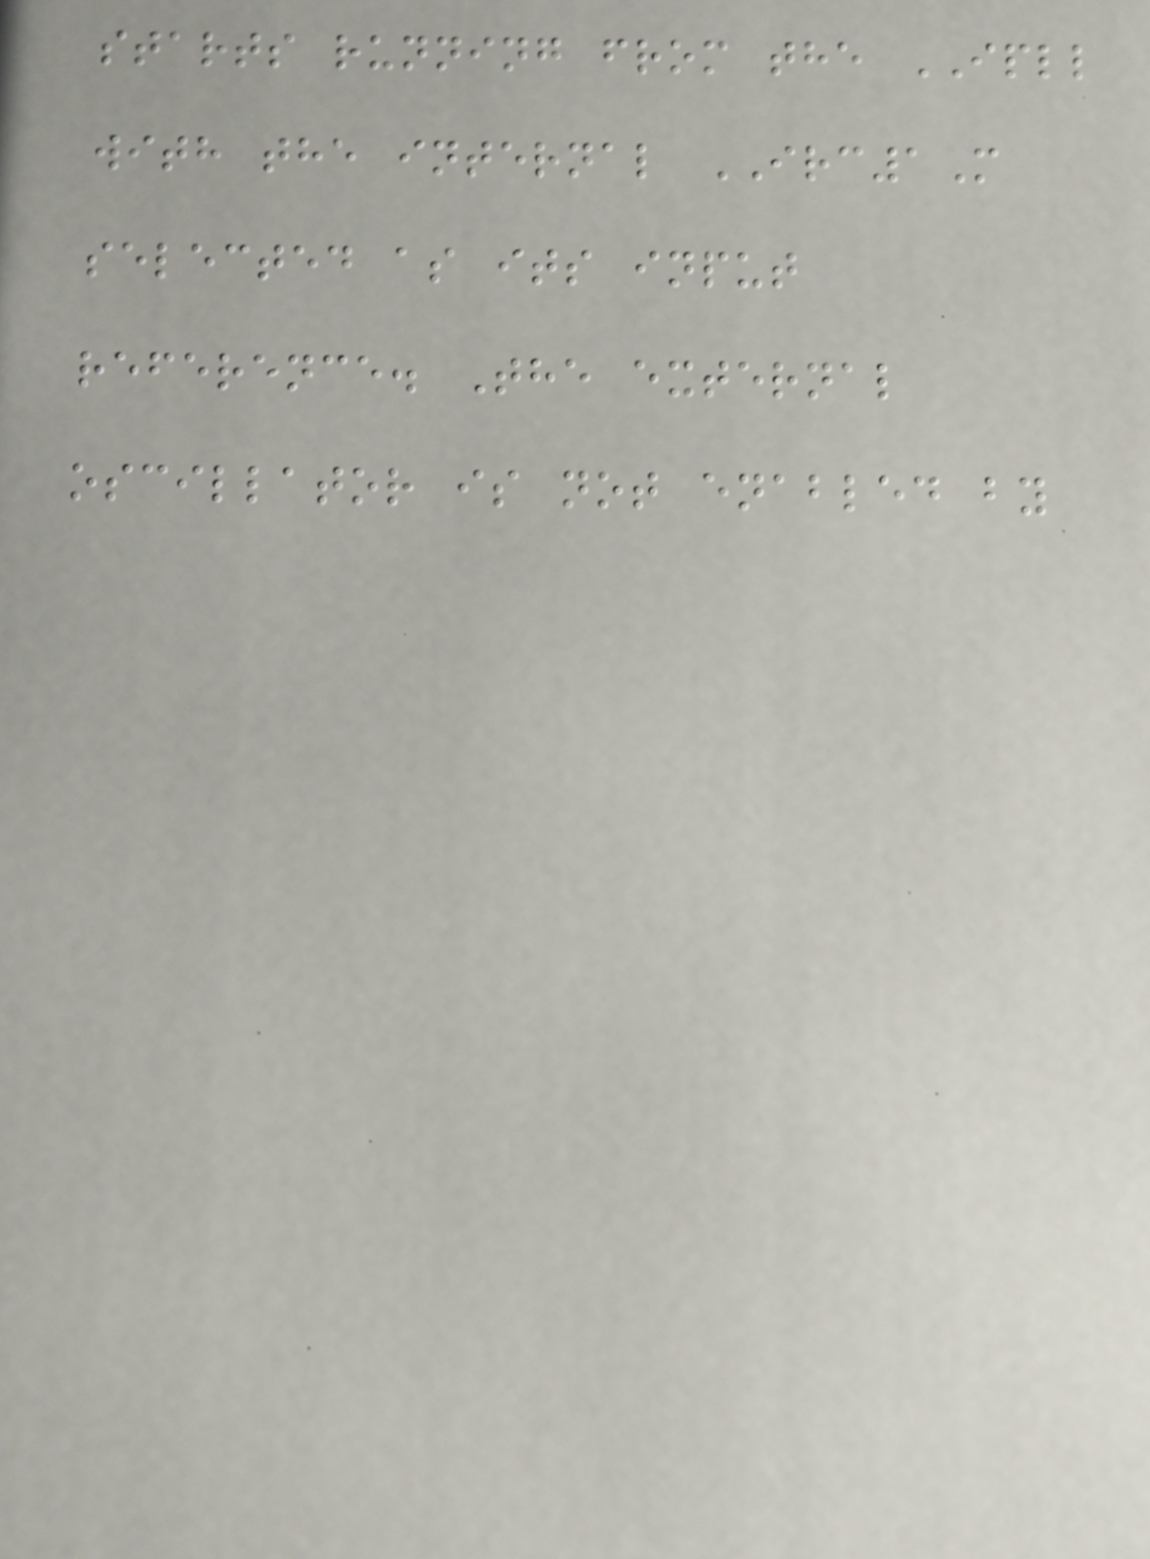starts running from the IPLL
with the internal IRC1M
selected as its input
reference. The external
oscillator is not enabled by
